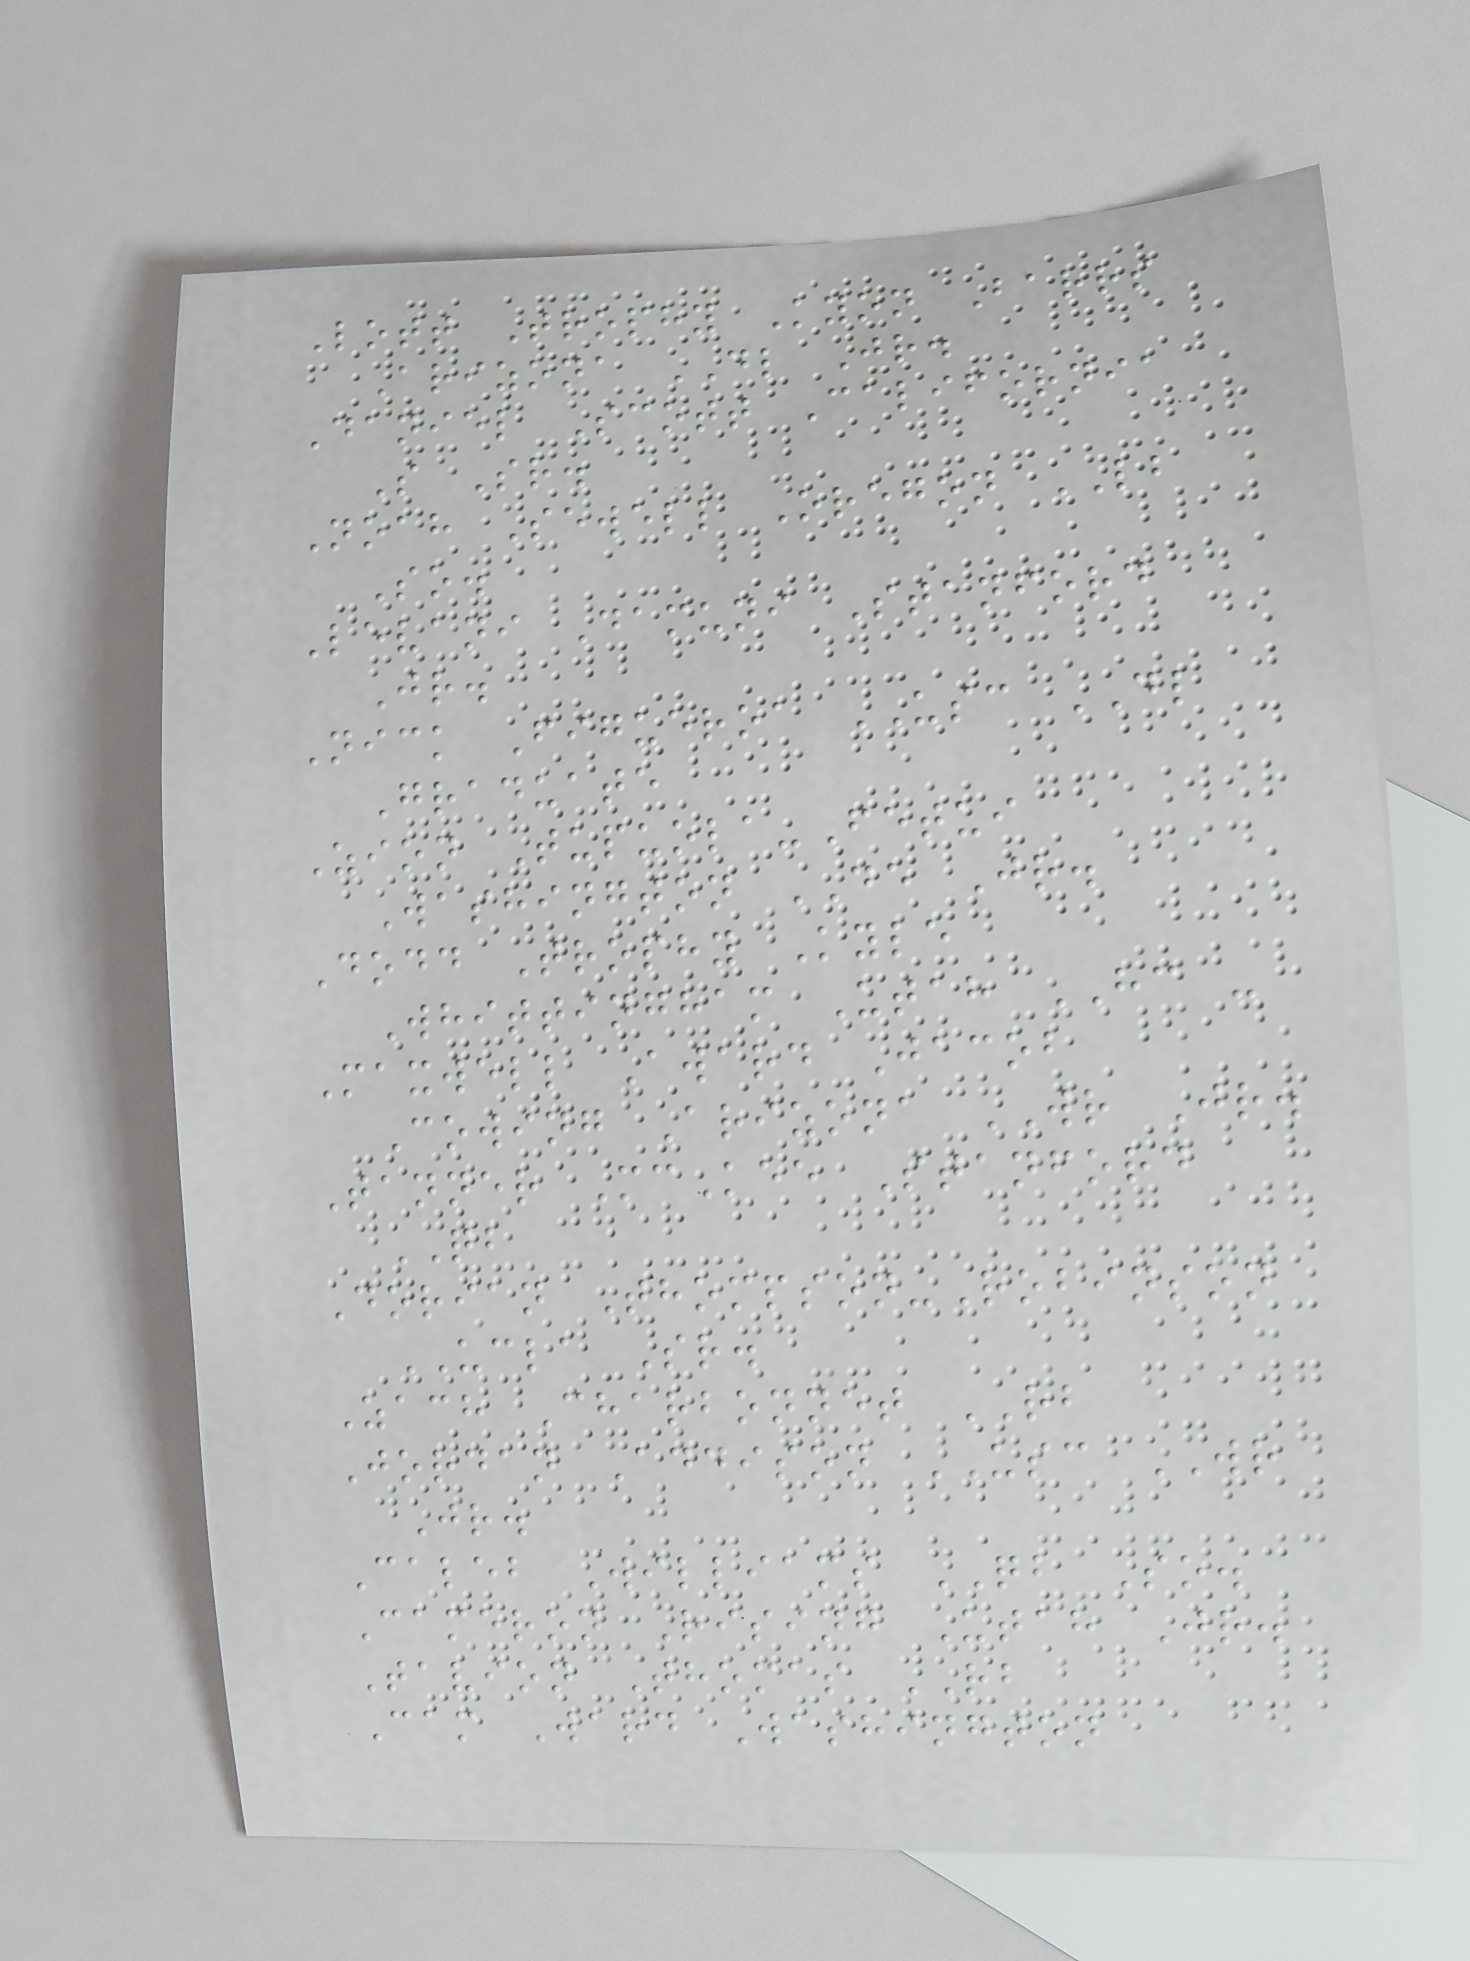Lott Trophy Kyon Barrs
Arizona DL Jr.
Daniel Scott California
S Sr.
Noah Sewell Oregon LB
So.
Levani Damuni Stanford
Jr.
Nick Figueroa USC DL
Graduate
Zion Tupuola-Fetui
Washington DE Jr.
Dodd Trophy Kyle
Whittingham Utah HC -
Maxwell Award Jacob
Cowing Arizona WR Jr.
Tanner McKee Stanford
QB
Dorian Thompson-Robinson
UCLA Sr.
Zach Charbonnet RB
Jordan Addison USC WR
Jr.
Caleb Williams QB So.
Cameron Rising Utah Jr.
Tavion Thomas RB
Cam Ward Washington
